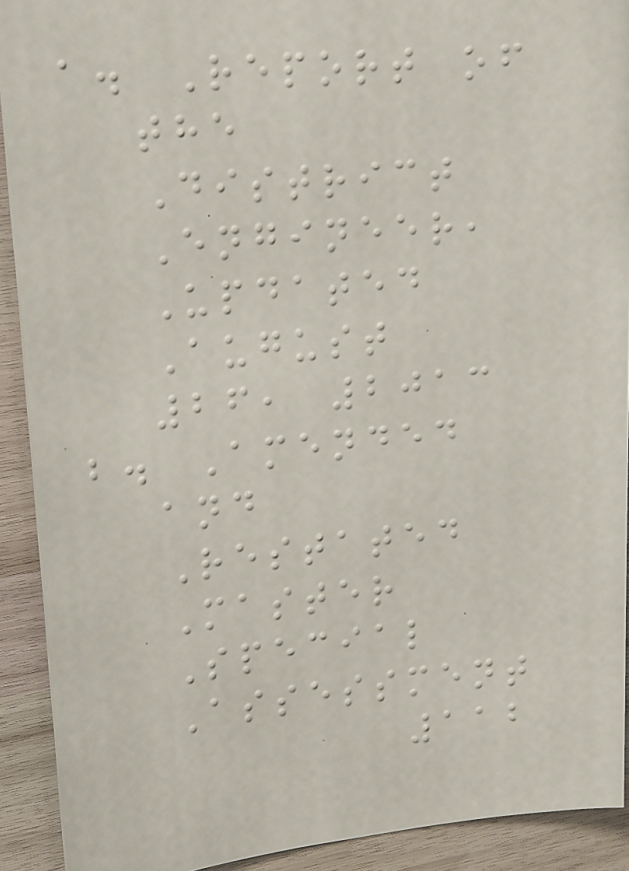a. Report of
the
District
Engineer,
Updated
August
26, 2013
b. Amended
and
Restated
Master
Special
Assessment
112
